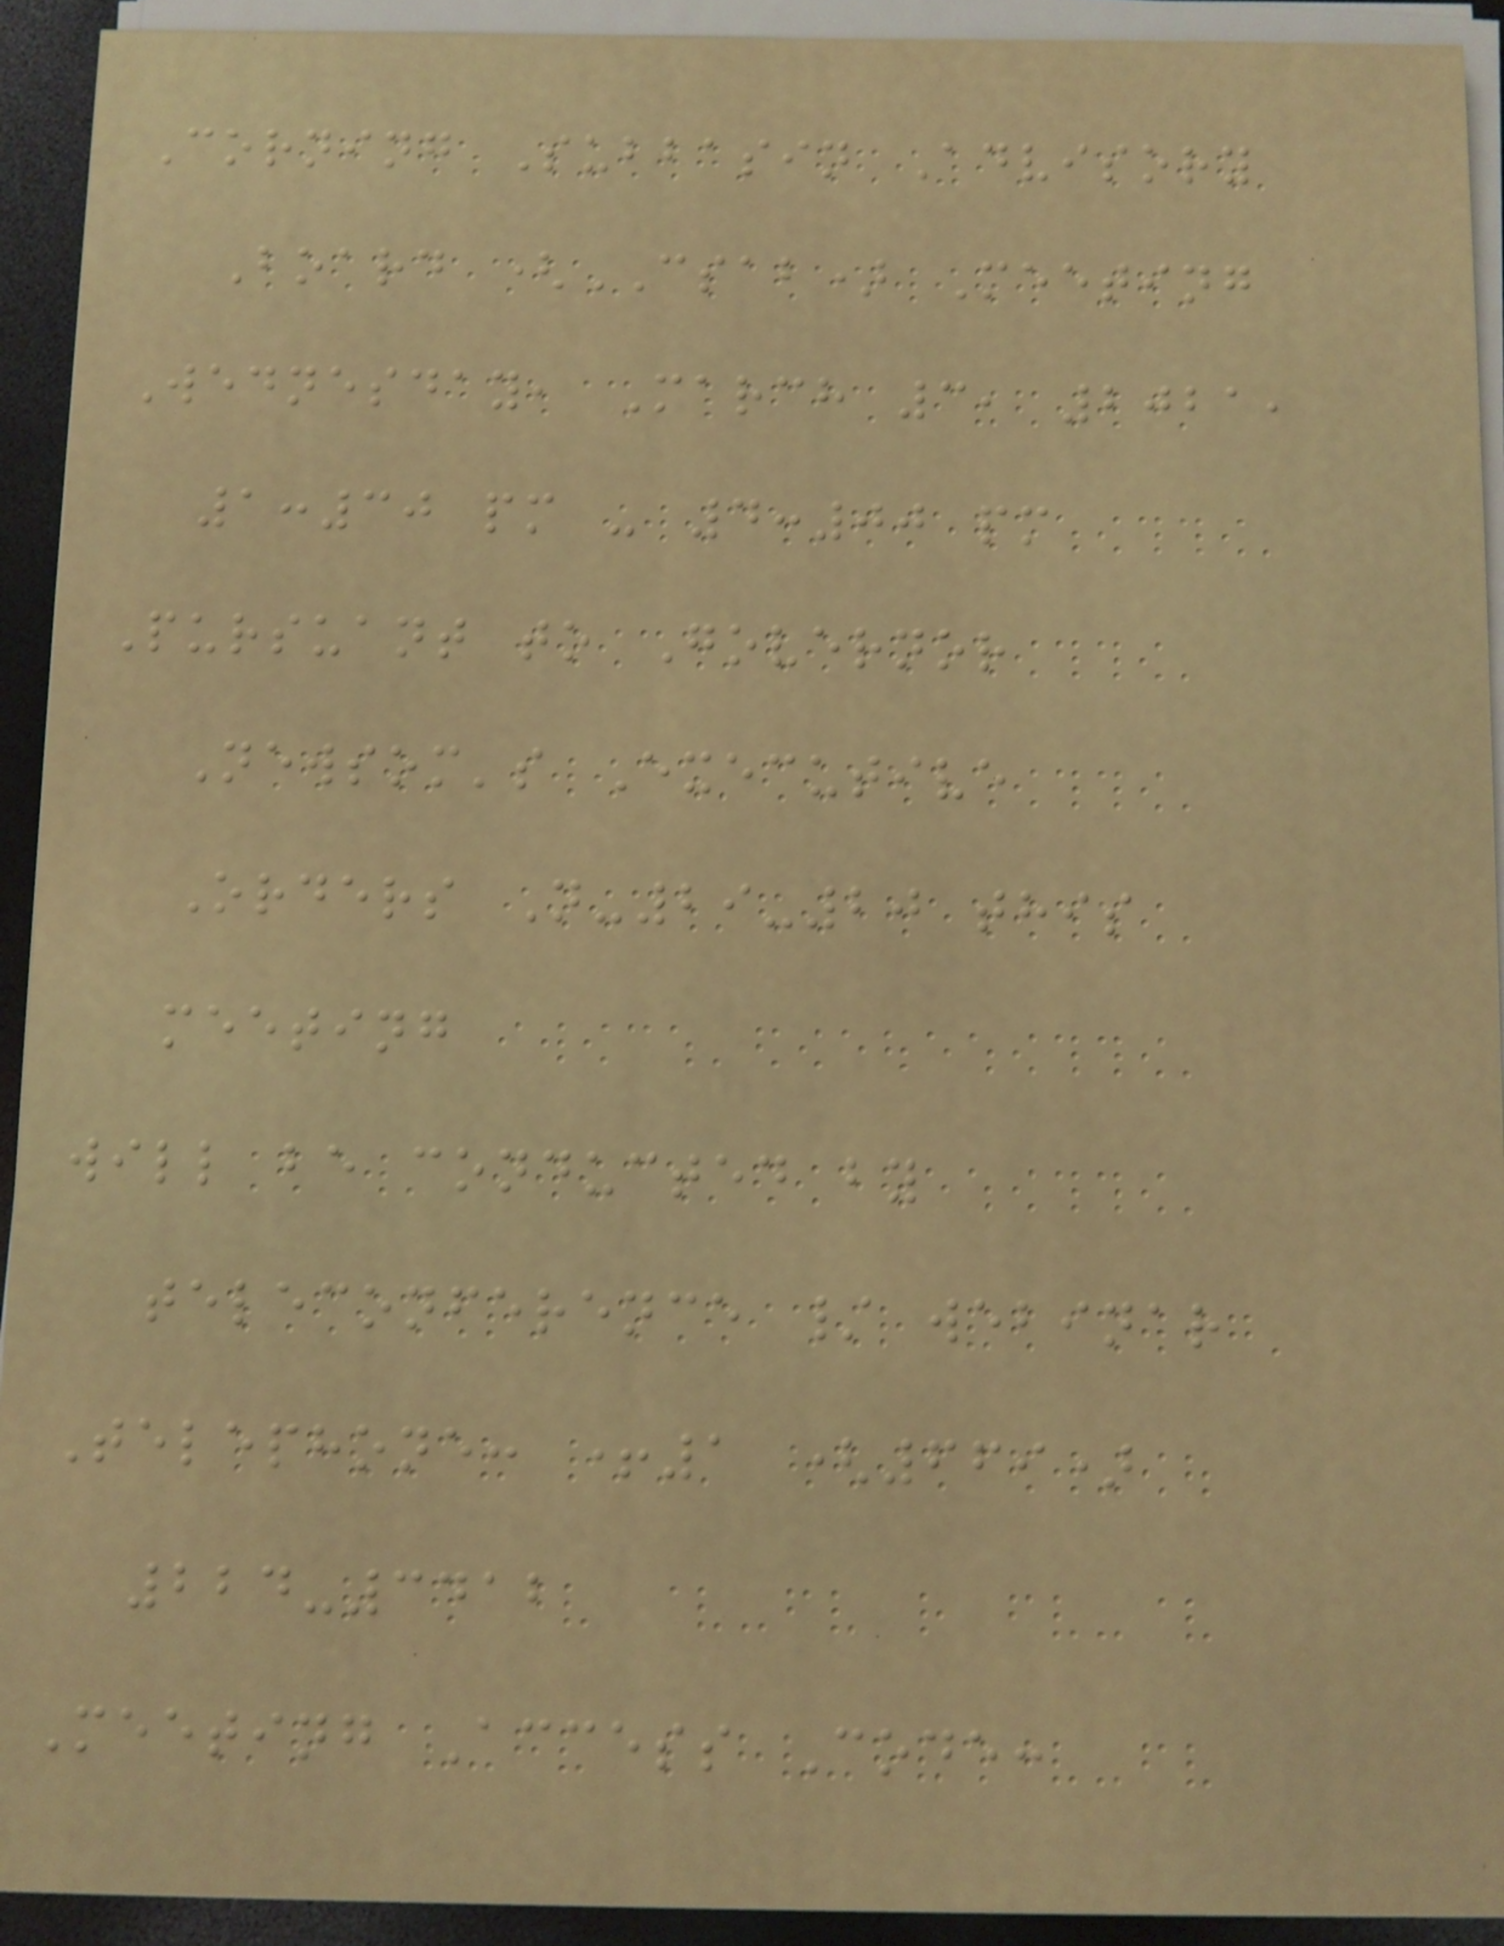Corning Subbasin Advisory
Board (CSAB) Meeting
Wednesday, March 3, 2021,
1:30 pm - 4:00 pm
Pursuant to Governor
Newsom's Executive
Orders N-29-20 this
meeting
will be conducted by
teleconference / webinar
Telephone: +1 (669)
224-3412
Meeting Access Code:
